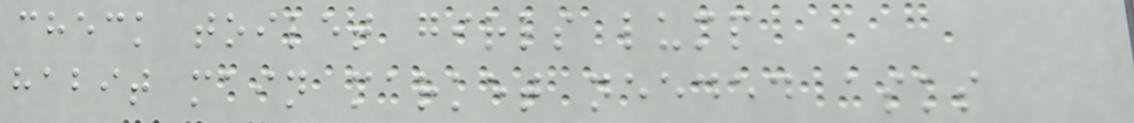check toilet girls lump
habit main market needed asks
